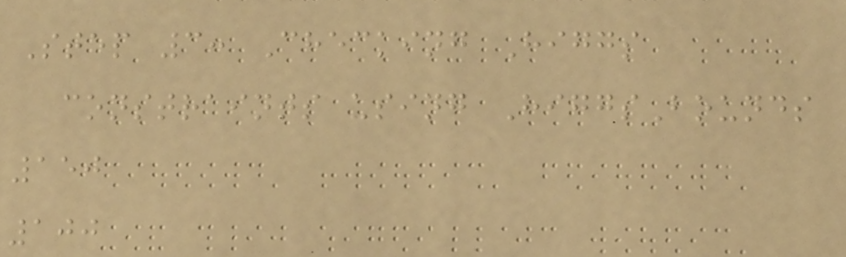Step 3: Checking Higgs
constraints using HiggsBounds
150
100
